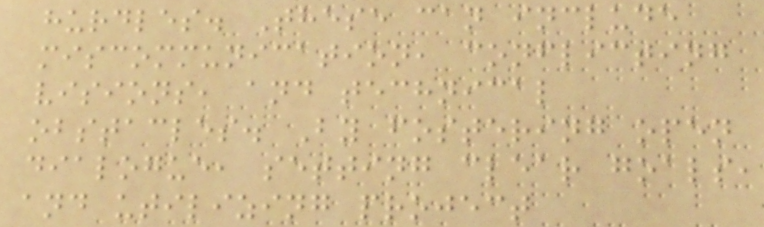hurdles. These can include
miscommunication, conflicting
visions, and technical
obstacles. By fostering open
dialogue, setting clear goals,
and utilizing project
